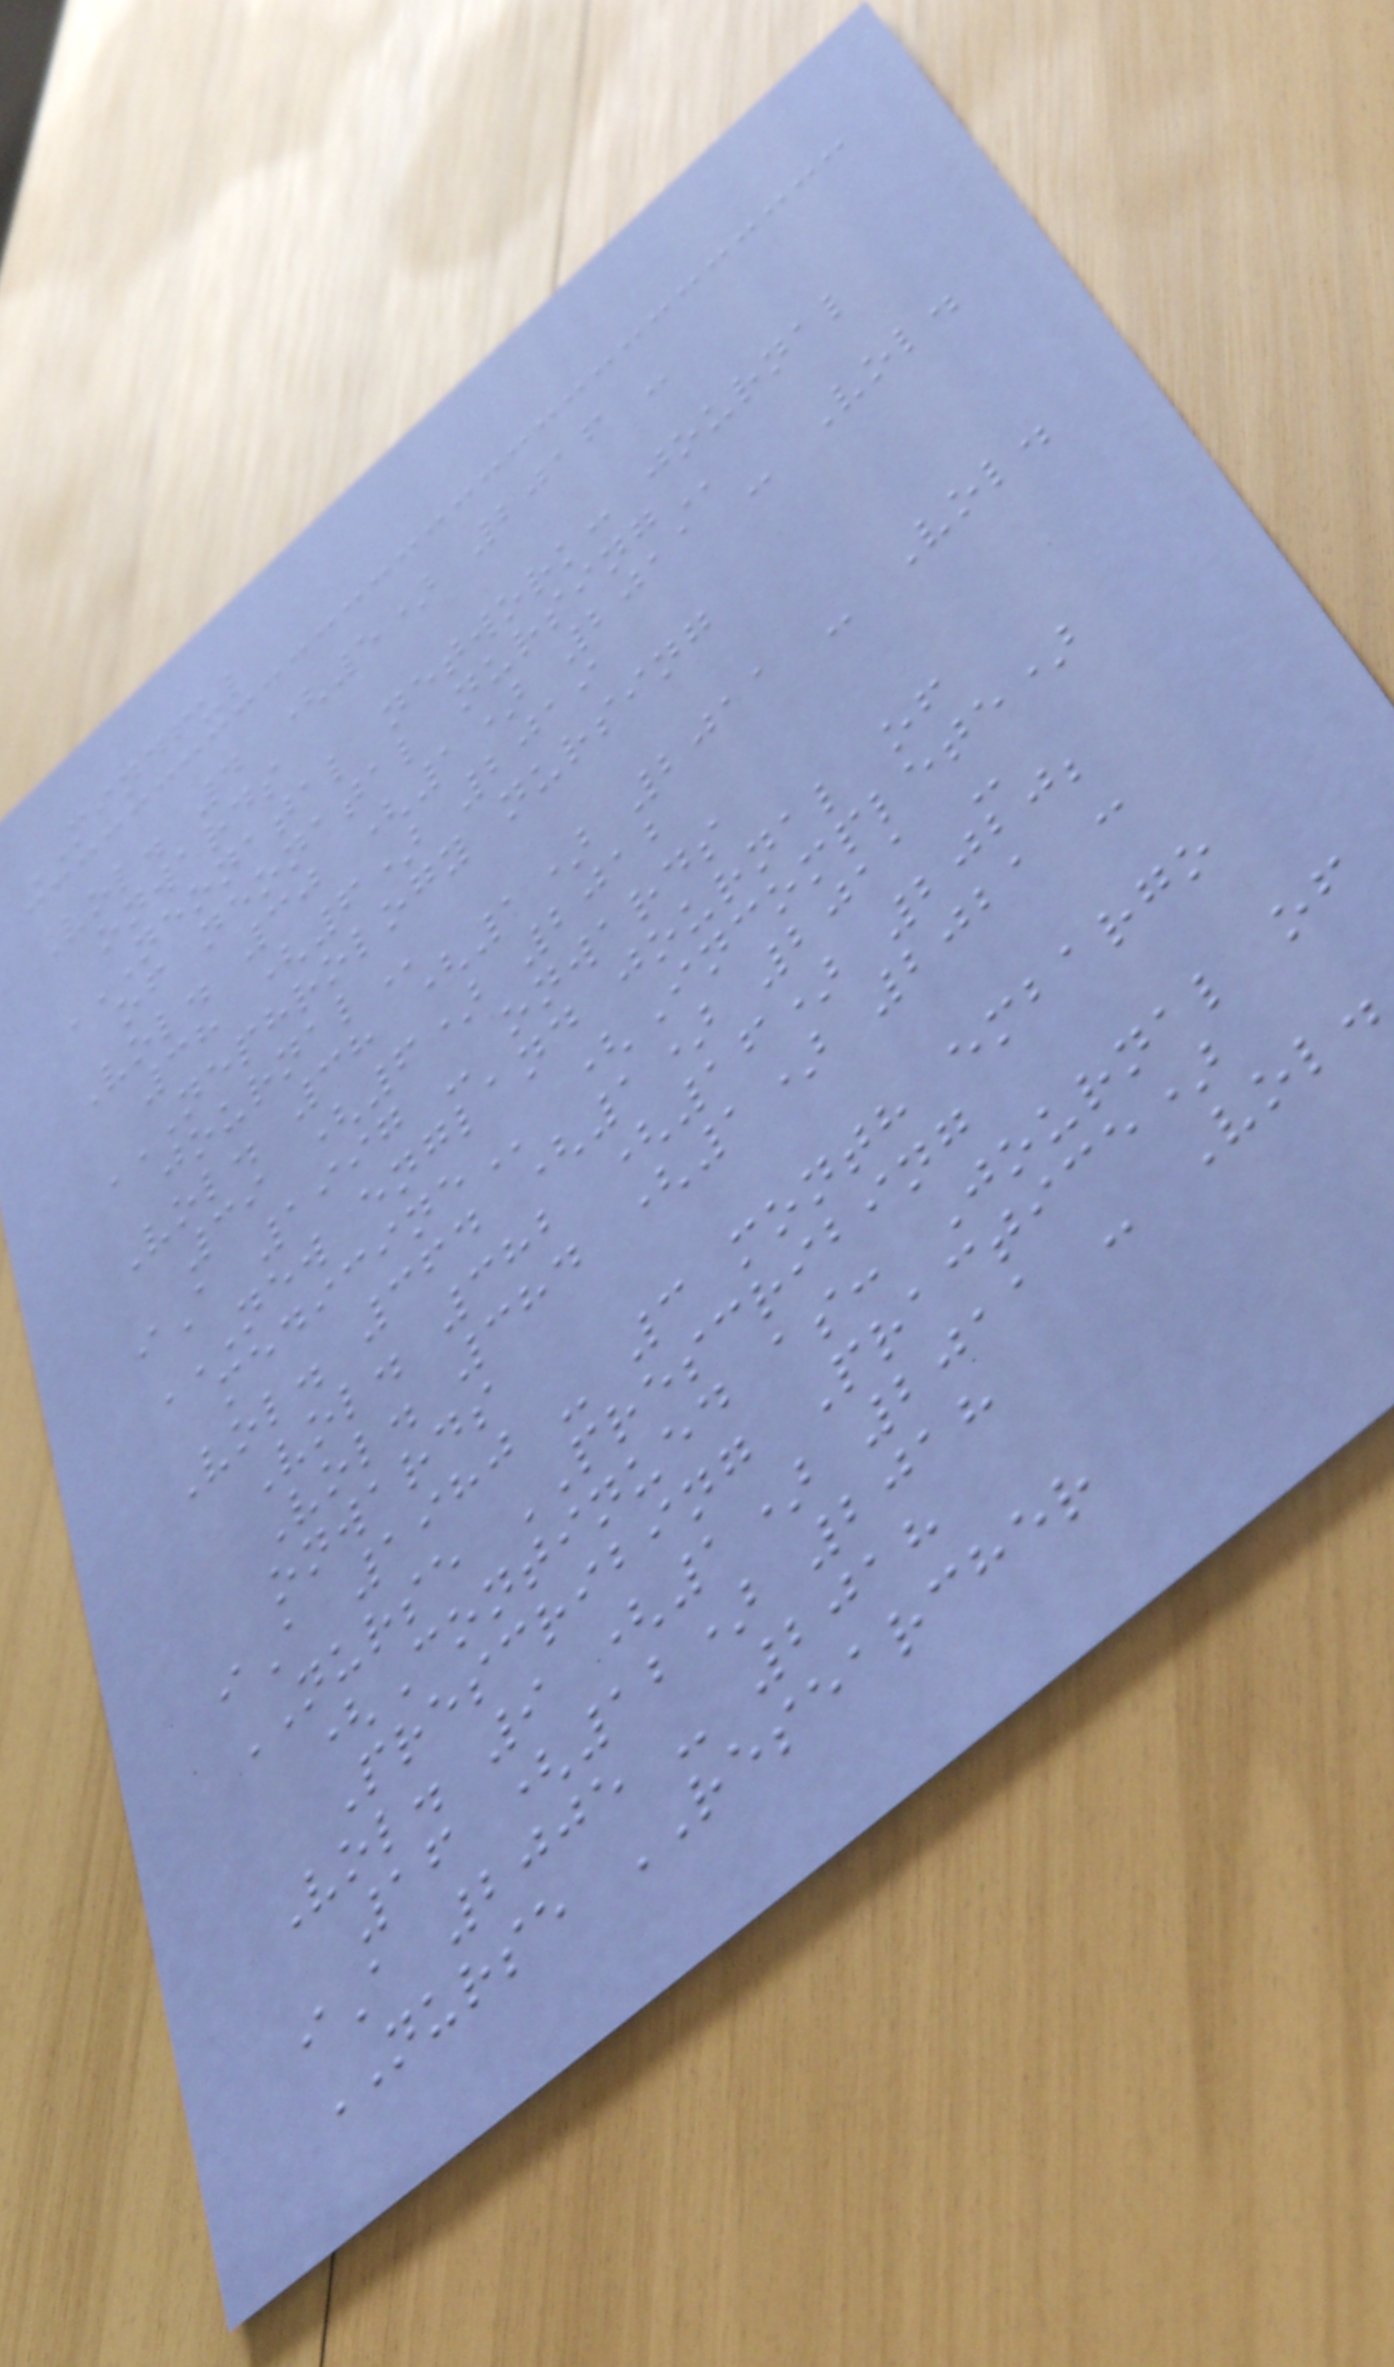MINDFUL
Vol. 4 (5) 2016 -
onwards
NEONATAL NETWORK: JOURNAL
OF NEONATAL NURSING
Vol. 30 (1) 2011 - Vol.
38 (6) 2019
NEPHROLOGY NURSING
JOURNAL
Vol. 38 (1) 2011 - Vol.
39 (6) 2012
iA 1997 - onwards
NEW ENGLAND JOURNAL OF
MEDICINE (Incomplete)
Vol. 364 (1) 2011 -
Vol. 382 (16) 2020;
Vol. 384 (1) 2021 -
onwards
iA 1980 - 3 month embargo
NURSE PRESCRIBING
(Continued as: Journal of
Prescribing Practice)
Vol. 9 (1) 2011 - Vol.
16 (12) 2018
iA 2005 - 2018
NURSE RESEARCHER
